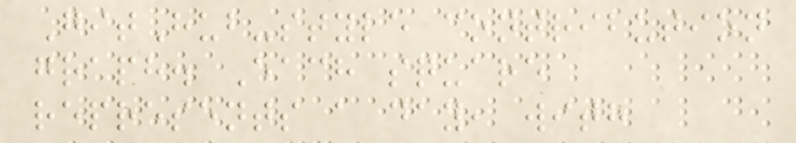GitHub-style contribution
graph. Each square
represents a day, with
